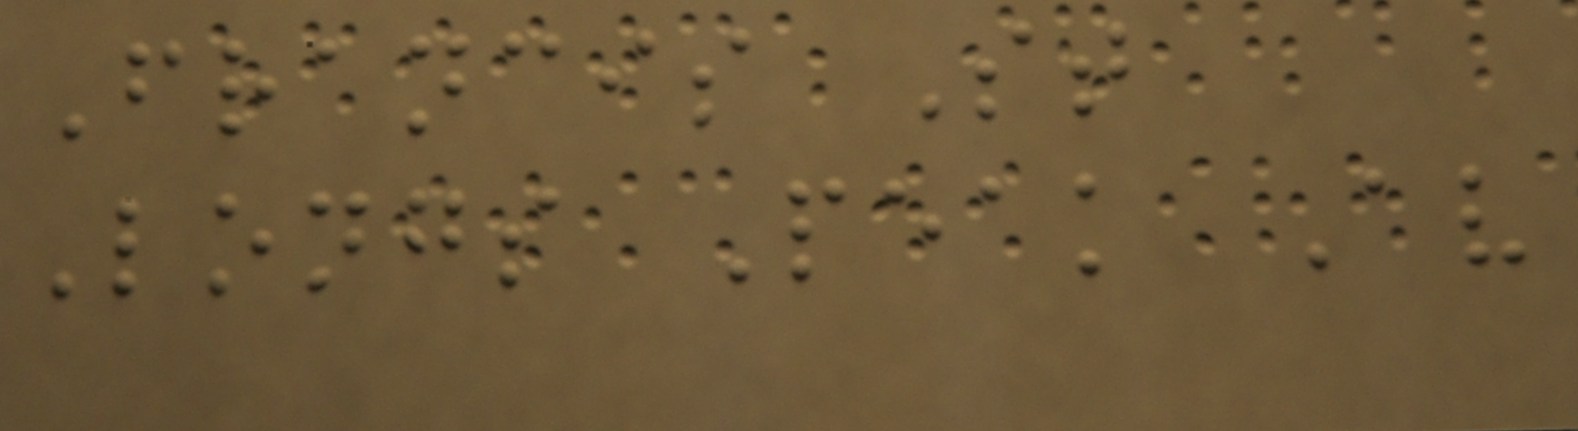Francis St
Longs Peak Av
